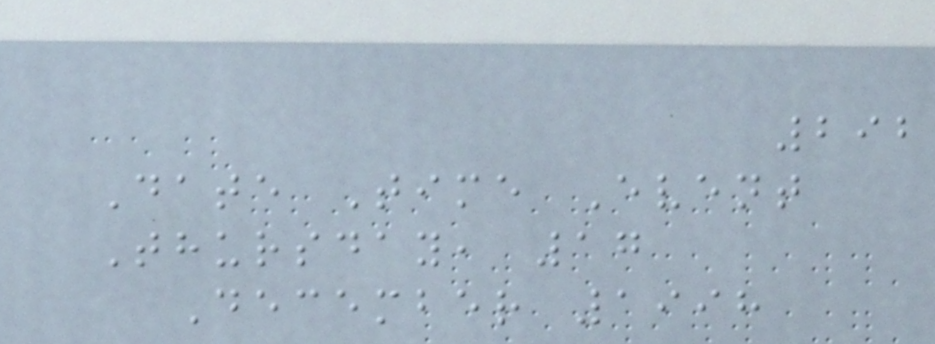292
Date Time Event
Thursday, 17
December 1998
